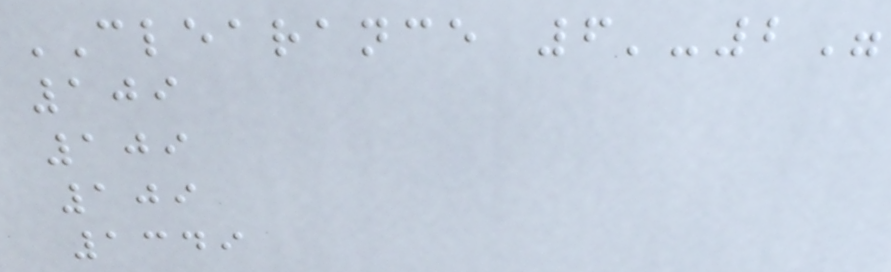CLEARANCE 6'-2"
109
109
109
1349
